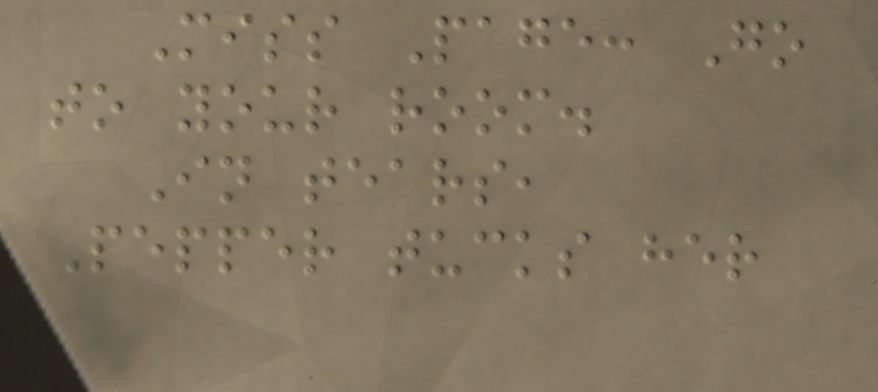Miss Page: Go
to your room.
In tears,
Pepper tucks her
